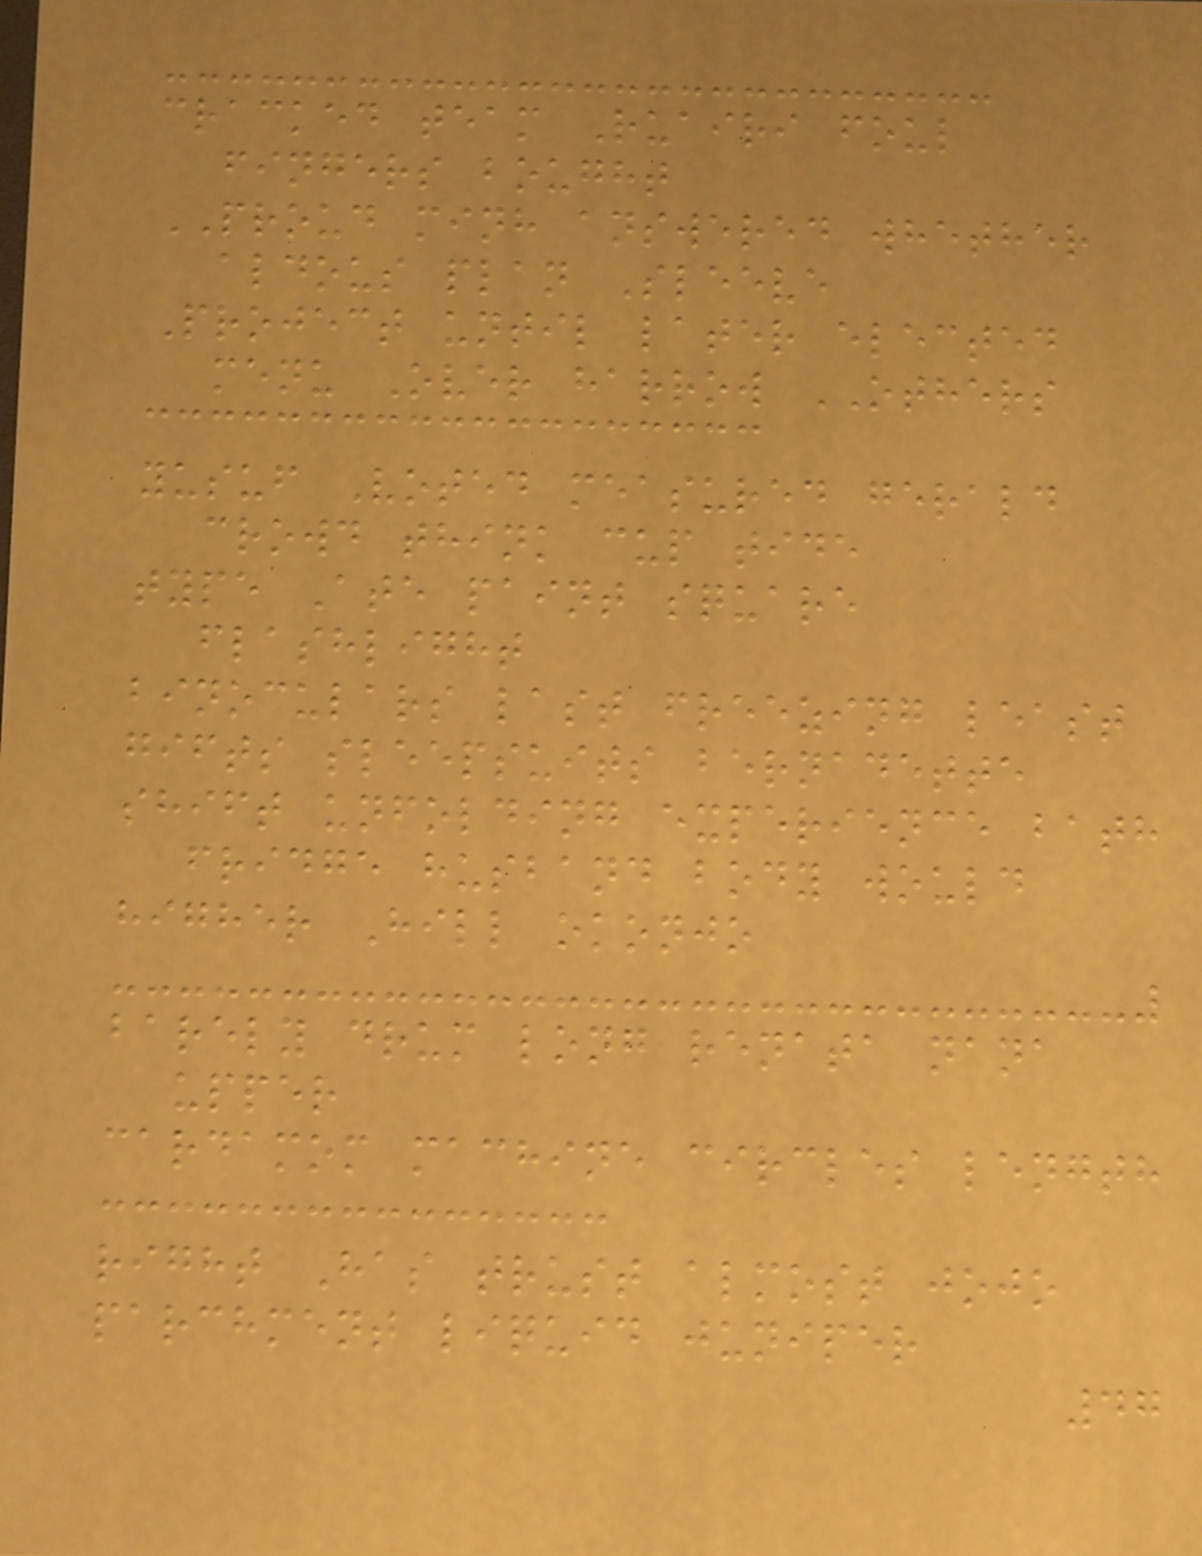cracked team Ruairi foul
fingers bought
PROUD minh answered whether
aldous plan Sleeve
Project until later elected
menu Over harrow OTHERS
yusuf Voted measured gerald
crowd think cup tide
type Ate paint square
flashlight
binoculars last freezing least
gifts sleepsuits bernadette
shift unfolding experience bath
fridge husband body would
higher Hill okonjo
barely drum long renata nana
upper
cardamom machine circles length
right Has trust almost jojo
parchment liquid juniper
47
